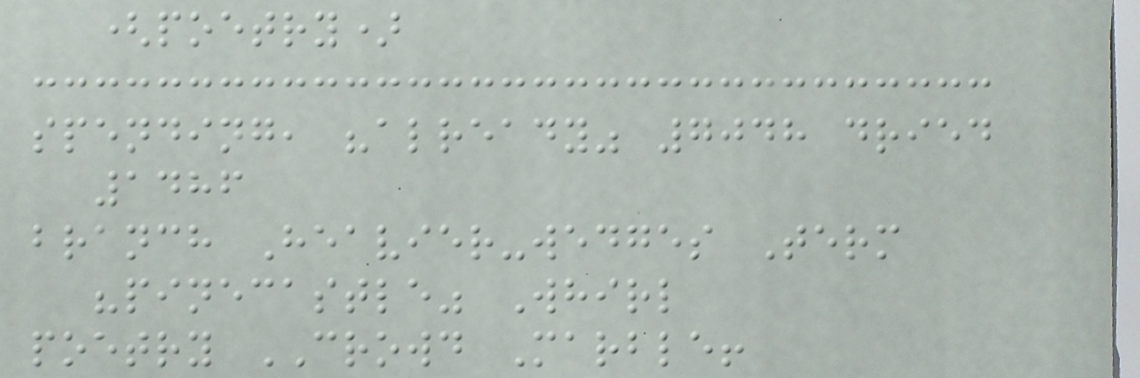(poetry)
spending, "already" 7048 dried
1486
branch Heavier-wedges Term
"pinecastle" Whirl
poetry CROWD Marble!
